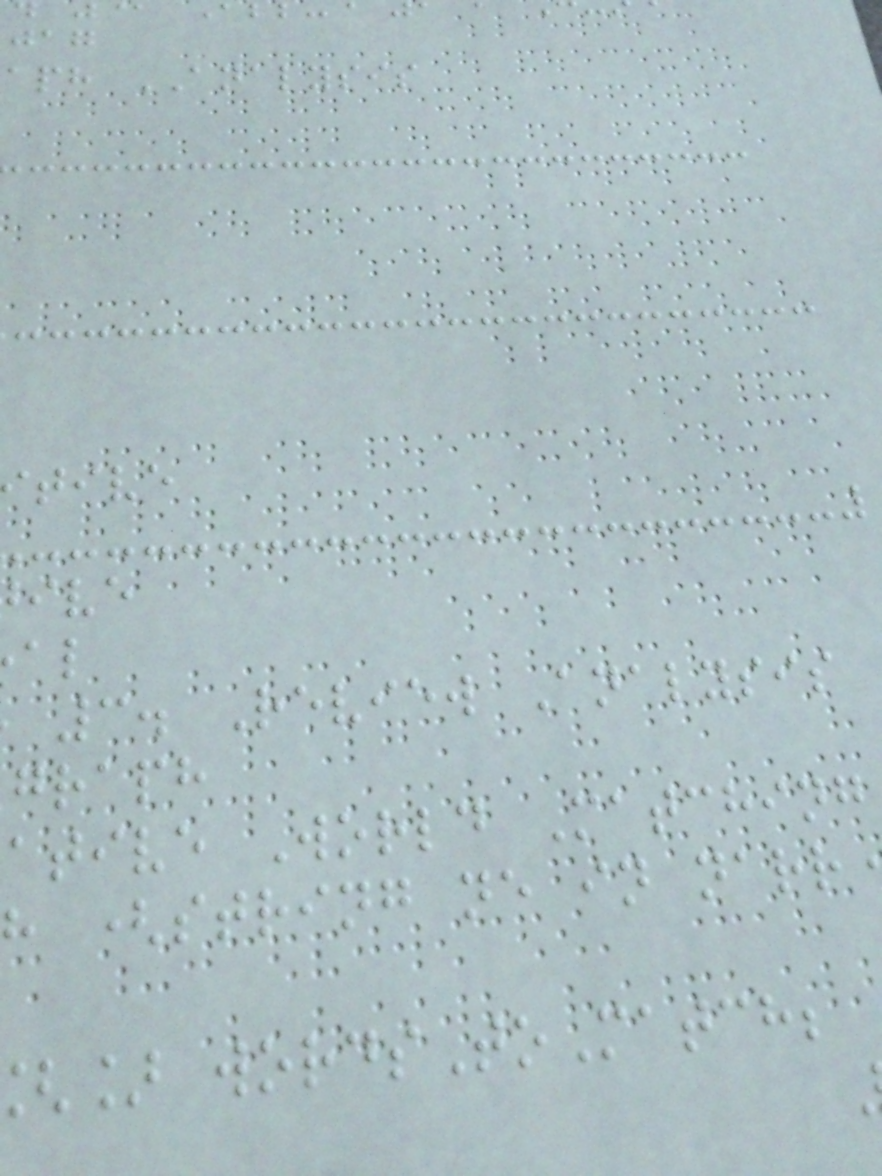aph ANALYSIS
tive
3. Review Analysis
graph
ative World Matching
h (string ne in narr
] wordsToMatch;
